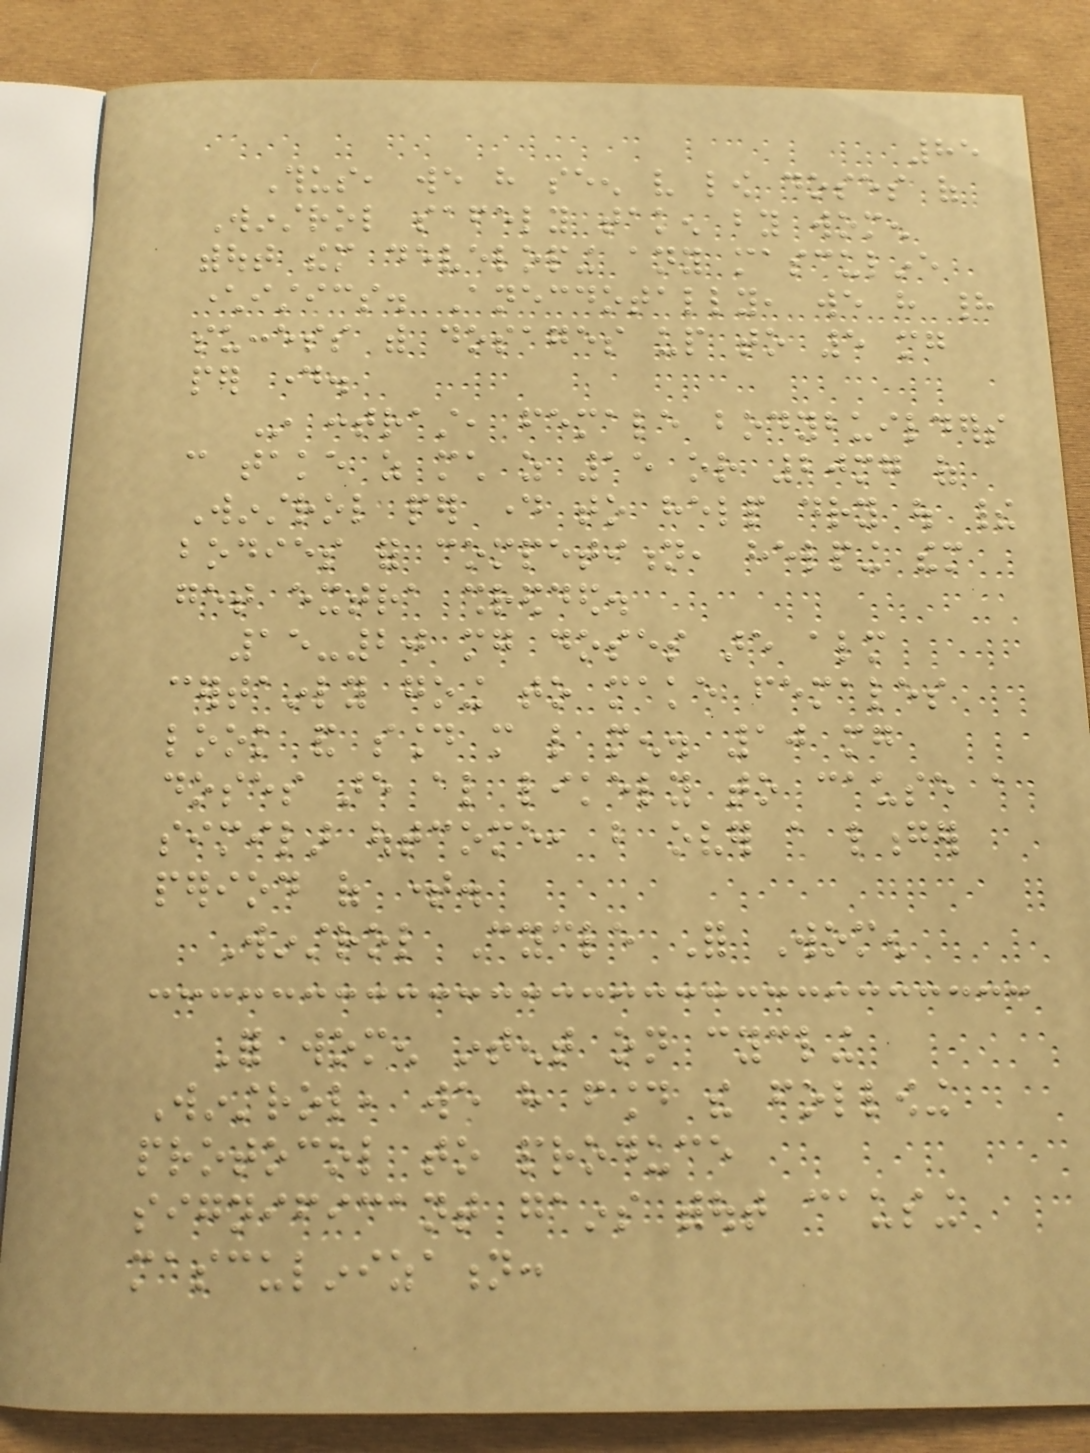85
Thus, we have seen very low doses of
Winstrol safely taken by women
without them developing any masculine
characteristics. Anecdotally, we have had
success with dosages up to 5 mg
per day.
In contrast, female bodybuilders
can take as much as 15 or 20mg of
Winstrol per day to help dry out their
bodies for competition, helping them
get extra shredded.
15-20 mg doses are almost
certainly going to make females
look and sound more like men. 10 mg
doses are also likely to cause a
similar outcome, but over a longer
period of time.
Winstrol Cycle For Women
For women intent on cycling
Winstrol, we have found the following
protocol to produce
significant gains without causing
masculinization:
